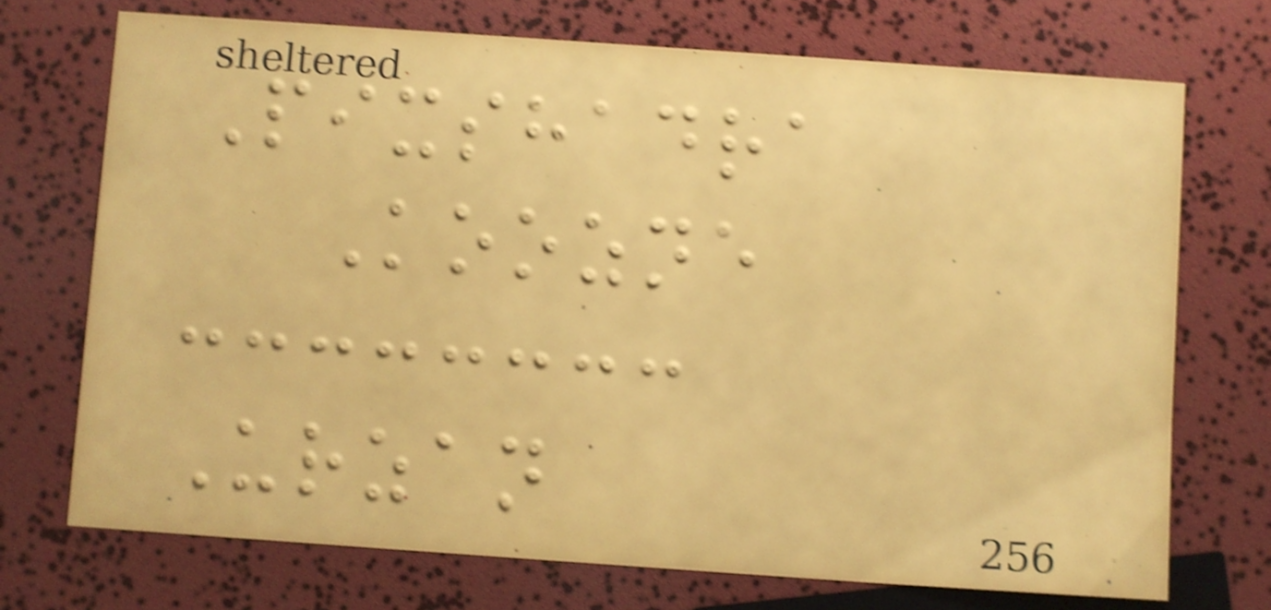Pixshadra
Koozne
Urzan
